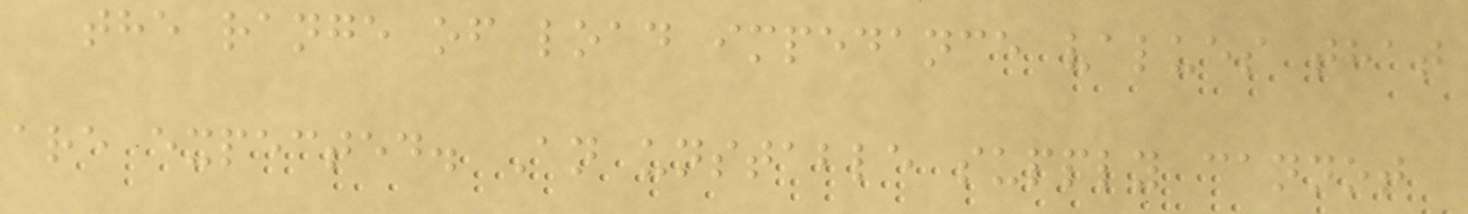the range of load impedance values that
are expected. An unstable supply cannot
